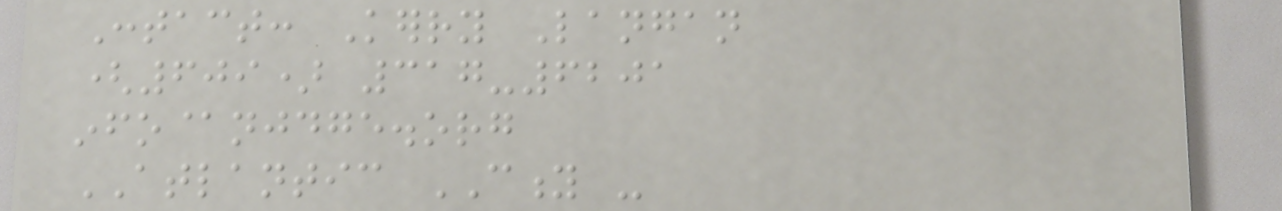Contact: Kerry Langan
(609) 317-6201
info@njdge.org
ATLANTIC CITY -
